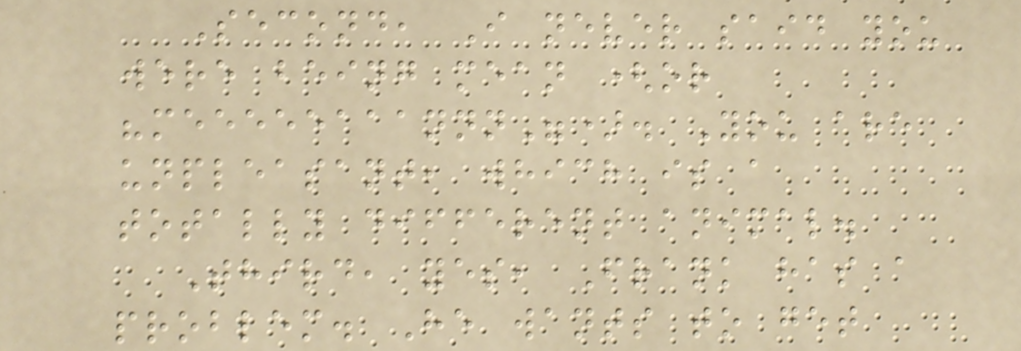Second, I never said you
were being mean (or
"meeeeeaaannn"). You are
unpleasant, which is a
totally different animal.
Third, yes, Frank has a
problem. He wants to get
